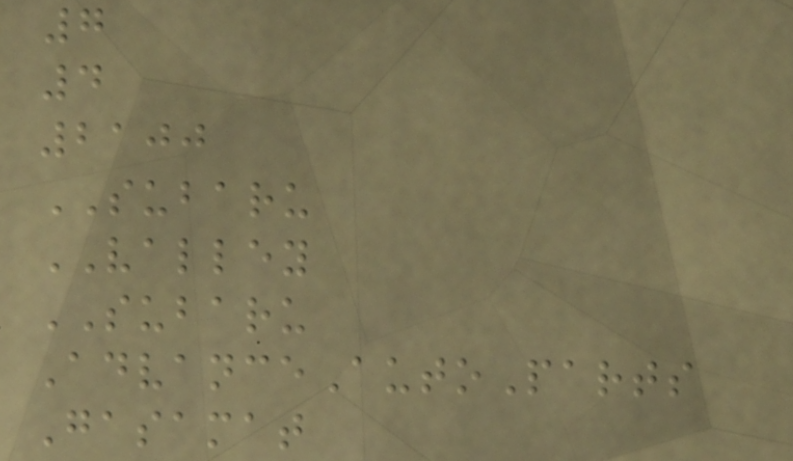7
4
2100
SUBARU
VALLEY
SUBARU
AdvanceAutoParts
Gasamat
